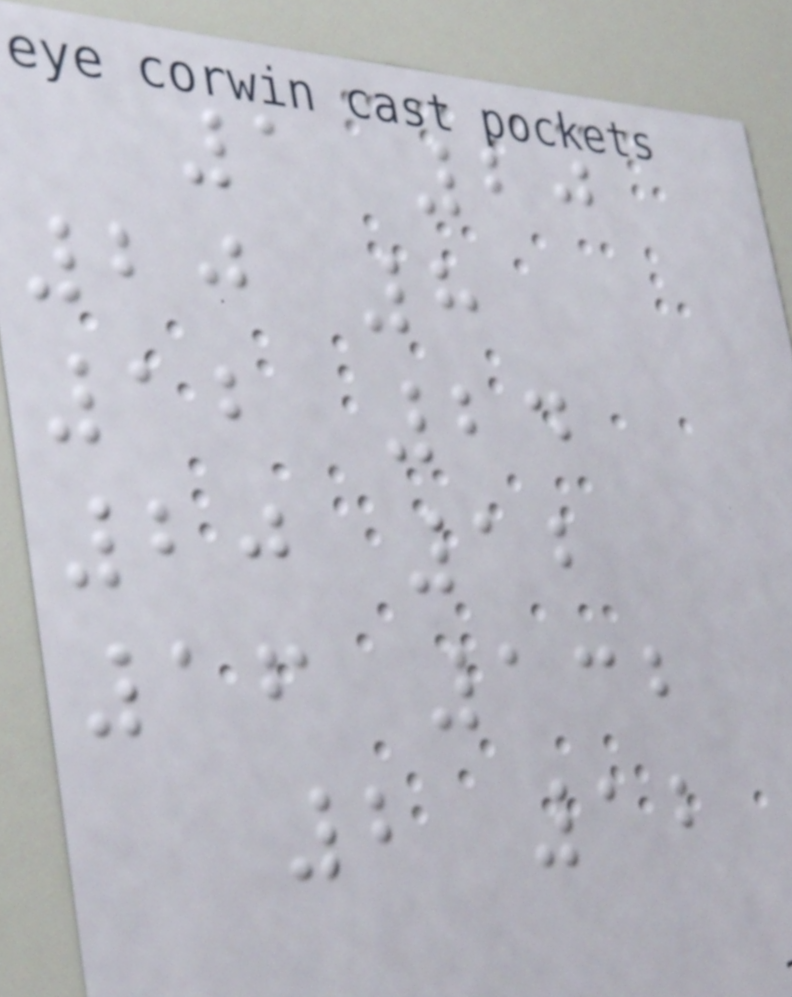1 20
20 8
12 24
20 12
16 132
2 12
